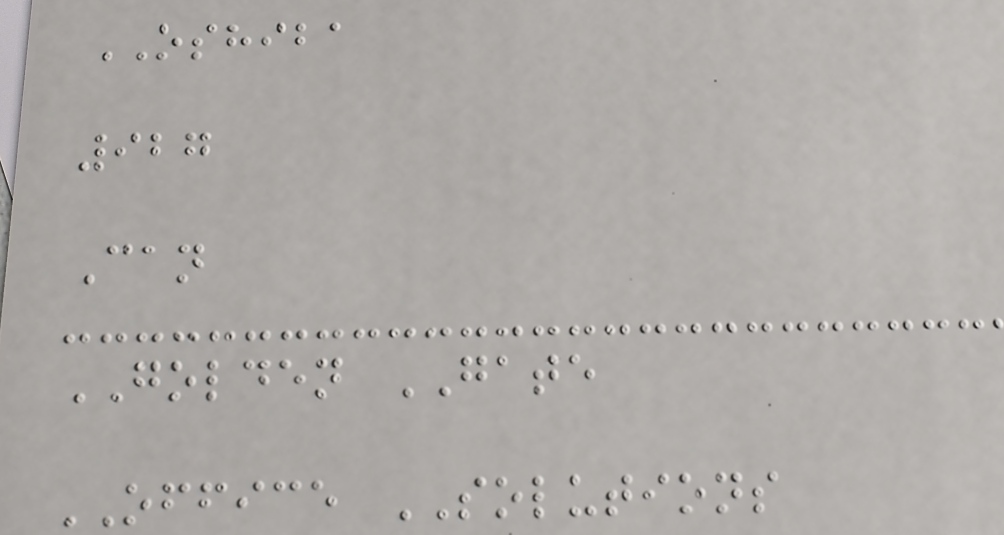OSHIBA
927
Can
GOLDEN GATE
OFFICE SOLUTIONS
